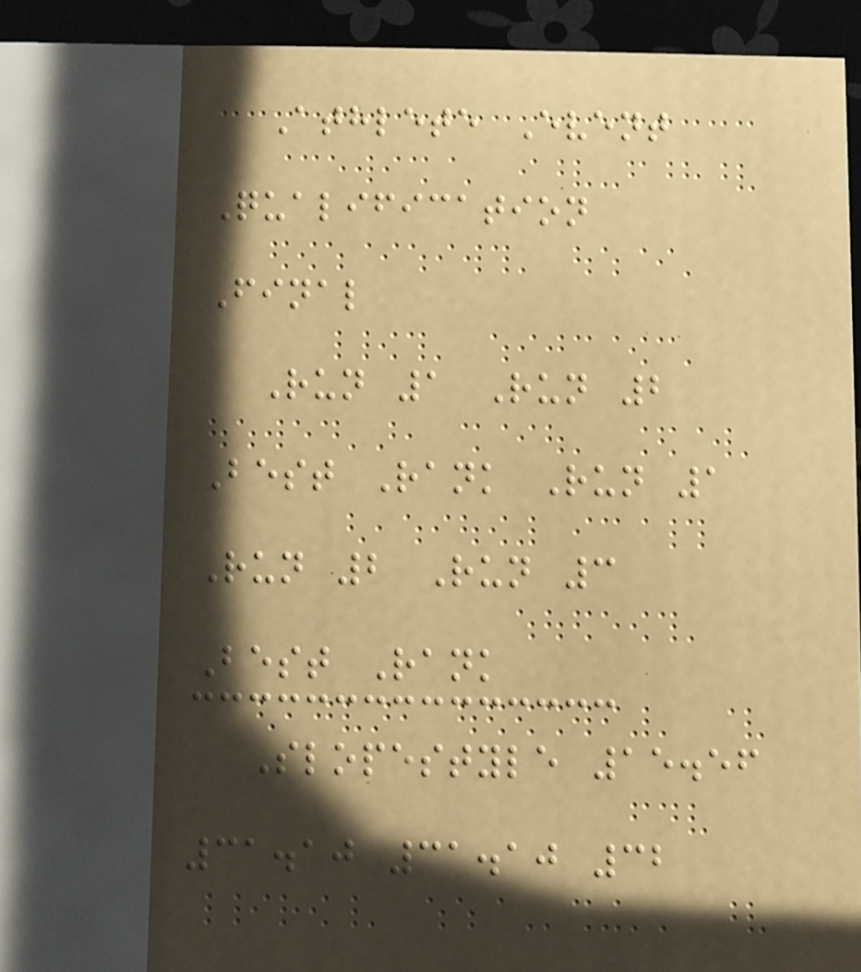Athlete Event
Qualification
Final
Run 1 Run 2
Best Rank Run 1
Run 2 Run 3
Best Rank
Slopestyle 15.56
31.10 31.10 32
